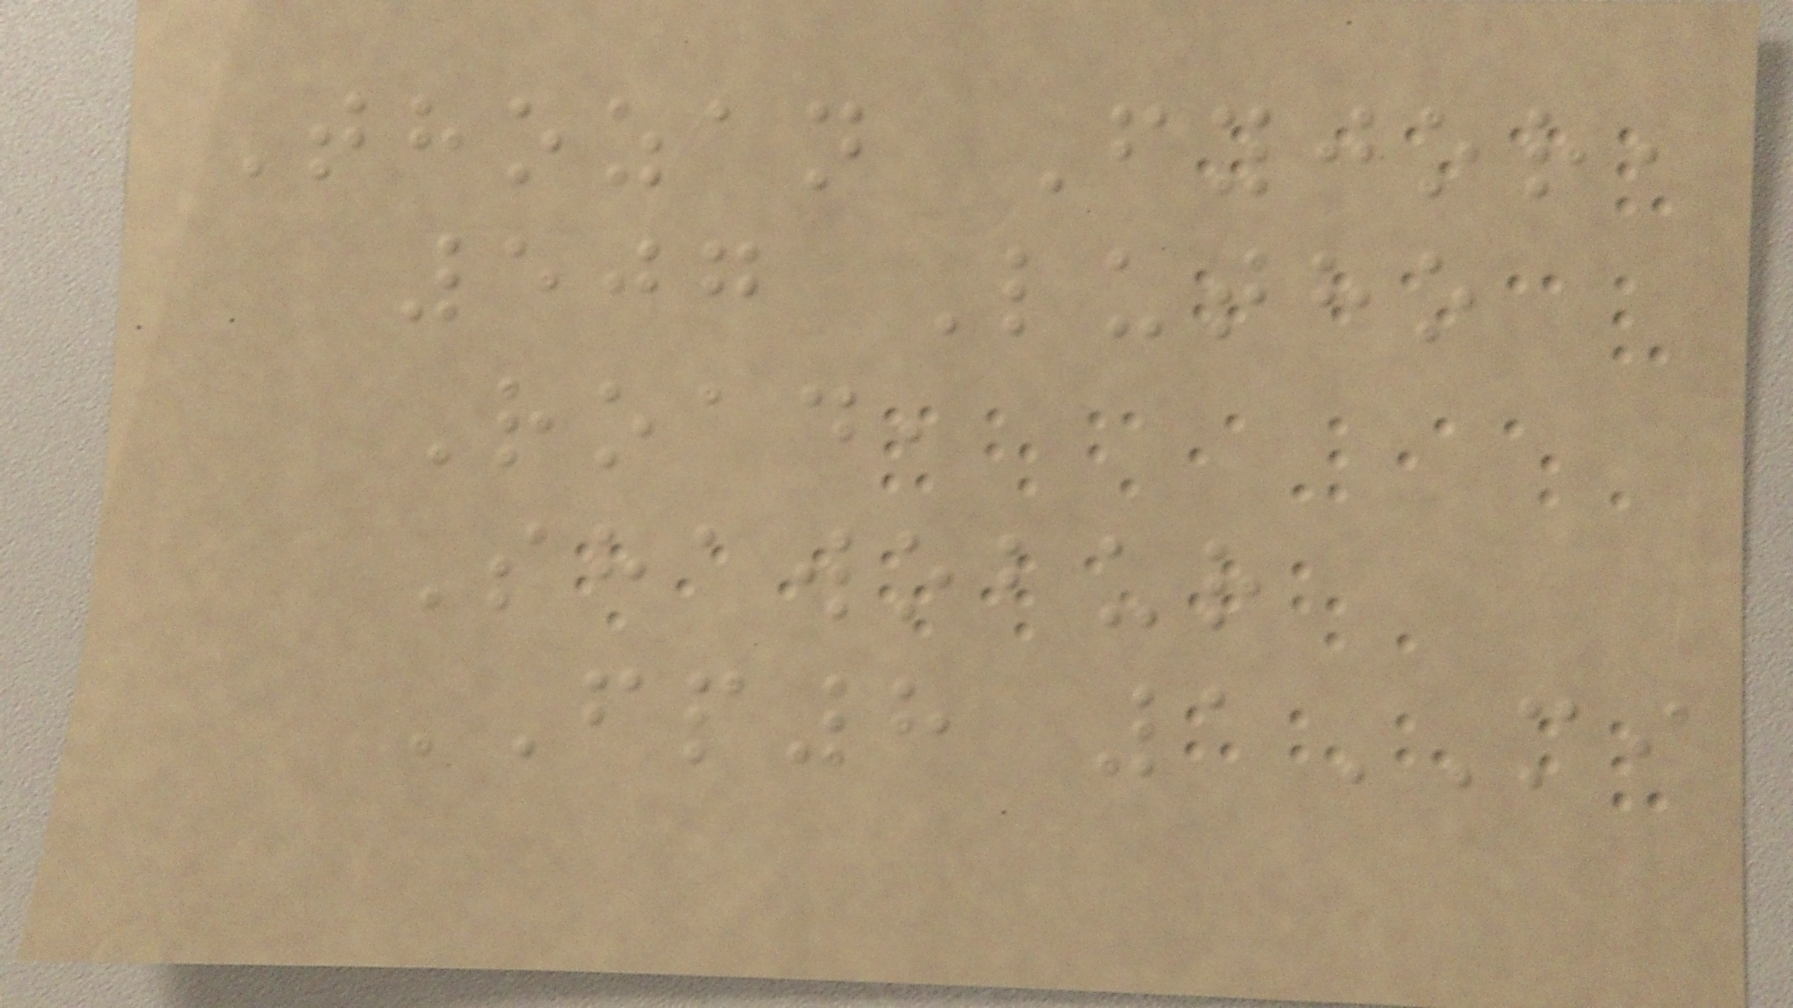Thozan Fyjor,
507 Lutho
Road,
Shawobur
FP8 1MI
